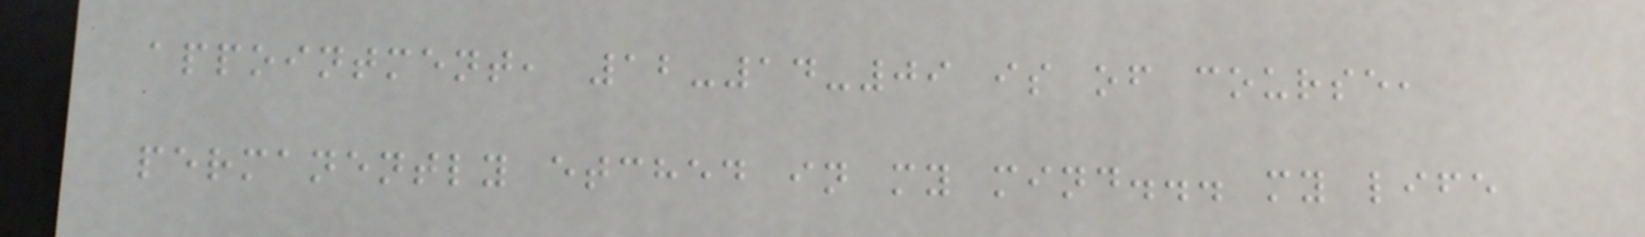appointment, 12-14-09 is of course,
permanently etched in my mind... my life
